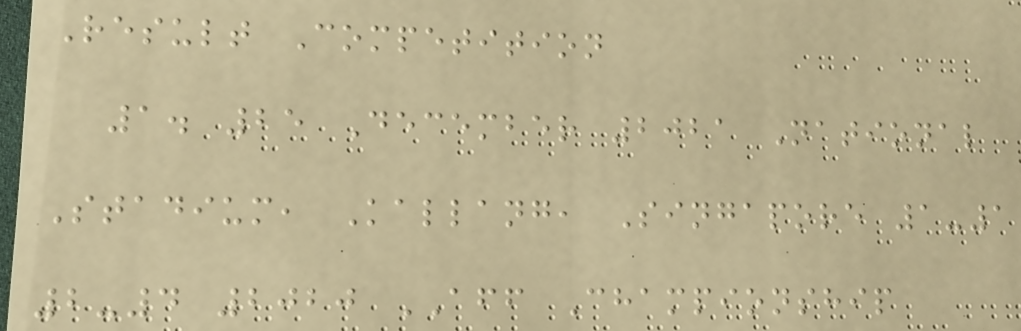Result Competition
1. 25 December 2021 National
Stadium, Kallang, Singapore 1-1
2-4 2020 AFF Championship
